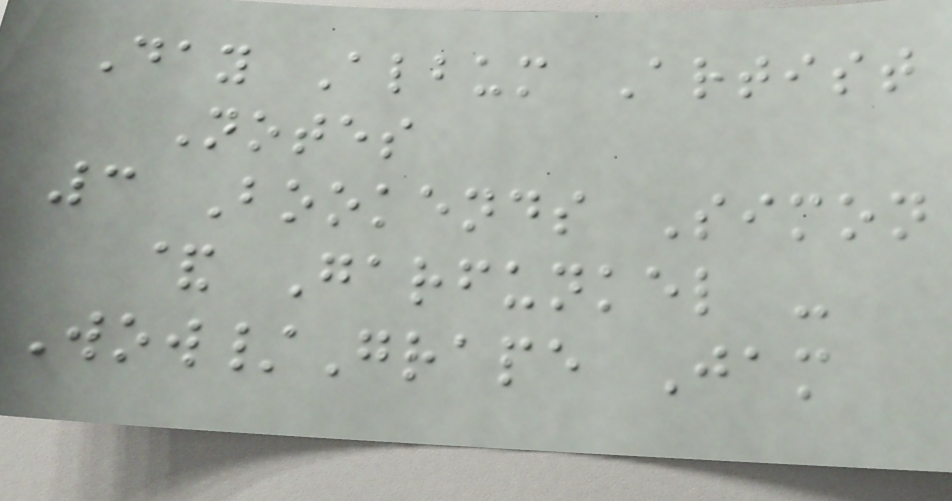Day Album Artist
Notes
3 Bookends Simon
& Garfunkel -
Wow/Grape Jam
